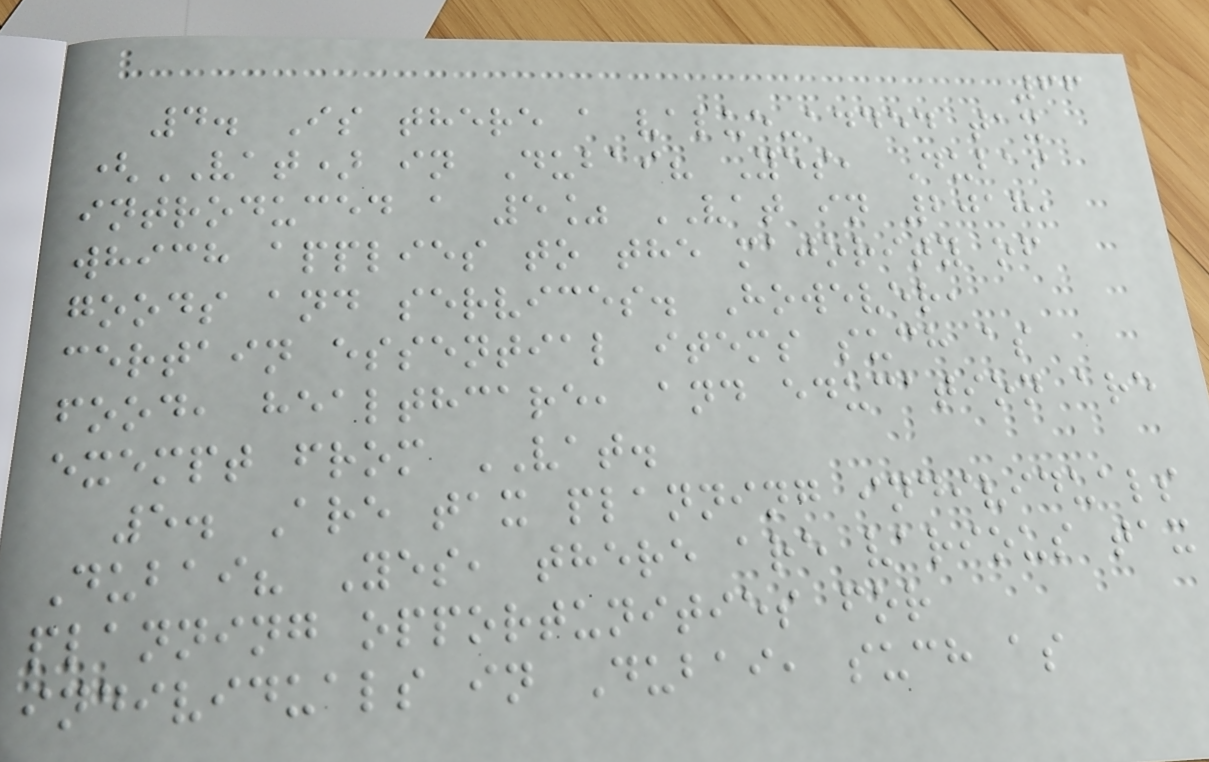66
4. Is there a value-added tax
(VAT) in Dubai? Yes, Dubai
introduced a 5% VAT in 2018,
which applies to the majority of
goods and services. However,
certain essential items such as
food, healthcare, and education are
exempt from VAT.
5. Are tax planning individuals
Dubai? Yes, there are various tax
planning opportunities for
individuals in Dubai, such as
